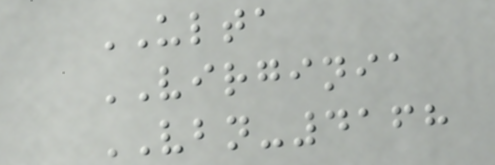ULTA
VIRGINIA
VBN-4168
